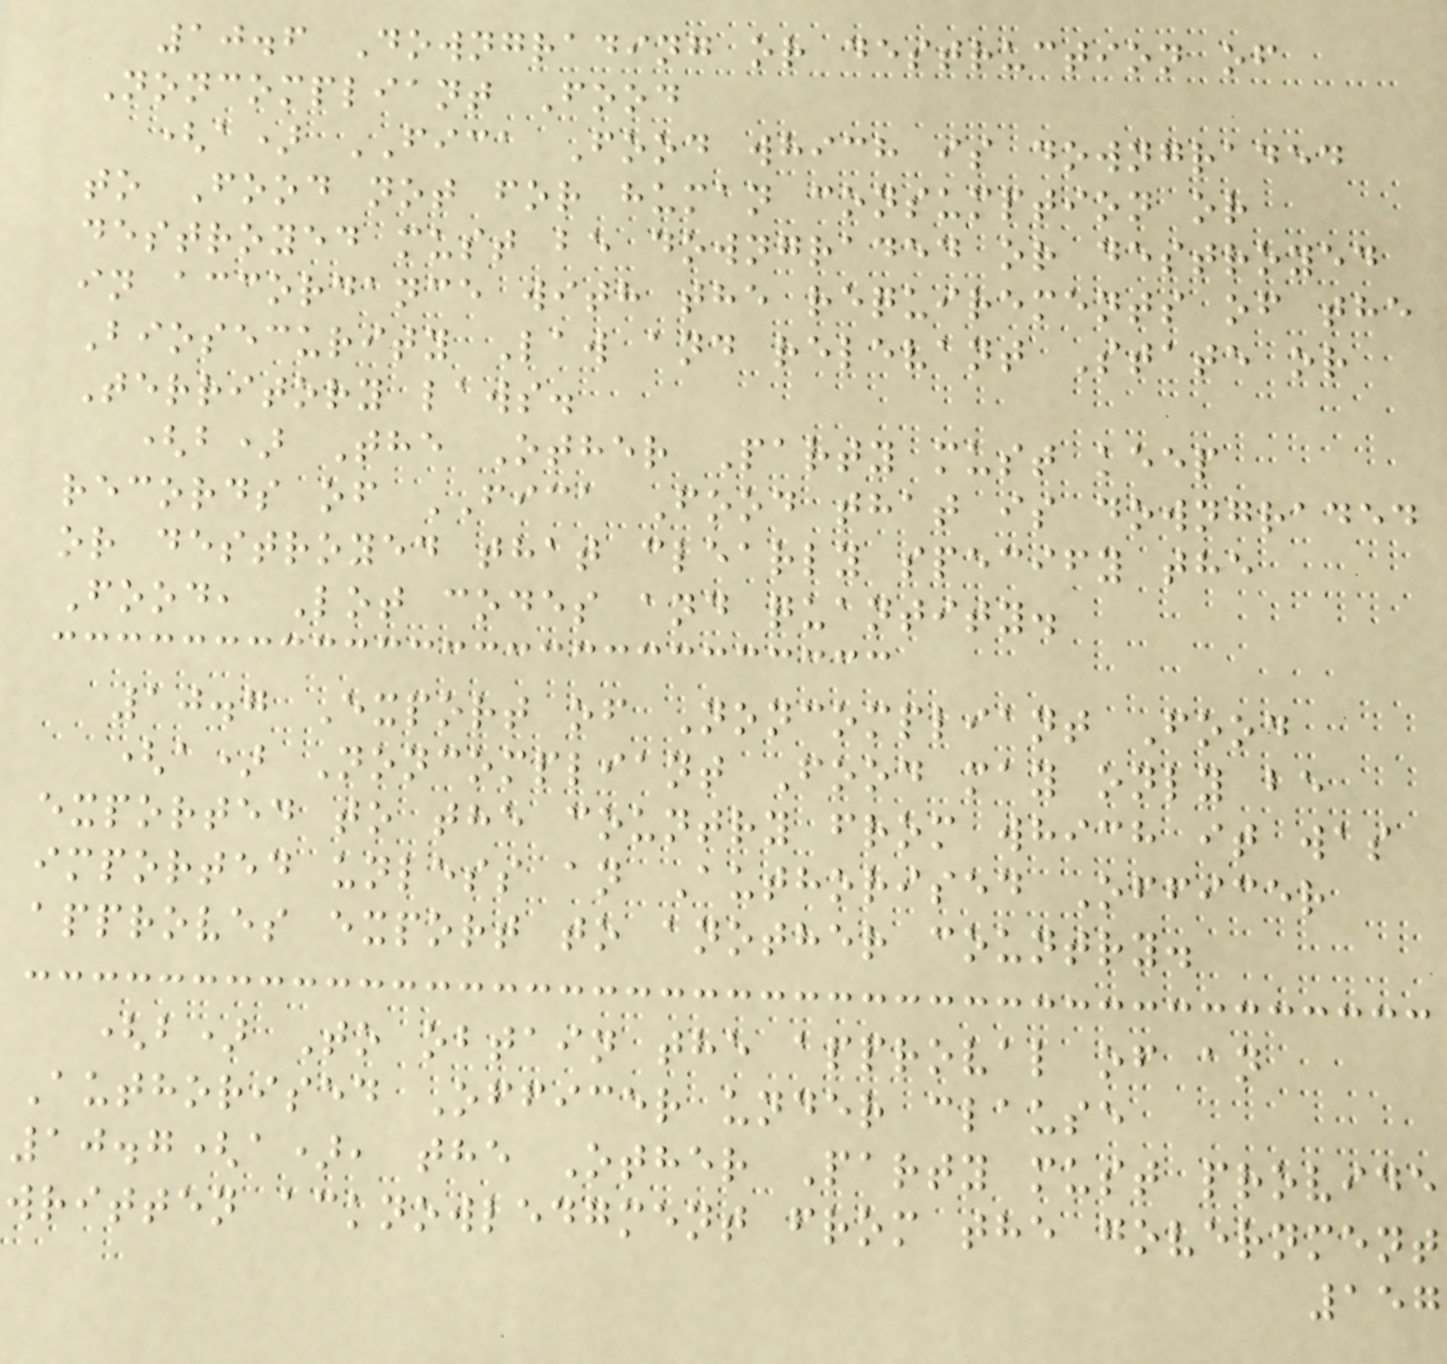10.6 Downgrading or destruction of
Noncompliant Food
(a) FICA Food which is downgraded
to Food not for human consumption or
destroyed must be downgraded or destroyed
in accordance with the requirements of the
Biosecurity Law and relevant State or
Territory laws.
(b) The Other Party must keep
records of FICA Food that is downgraded
or destroyed that clearly specify the
Food, Lot codes and quantity.
10.7 Export of Noncompliant Food
(a) Noncompliant Food may only be
exported to the country from which it was
imported unless an Authorised Officer
approves export to another country.
(b) To obtain the approval of an
Authorised Officer under clause
10.7(a), the Other Party must provide
written acknowledgment from the government
157
